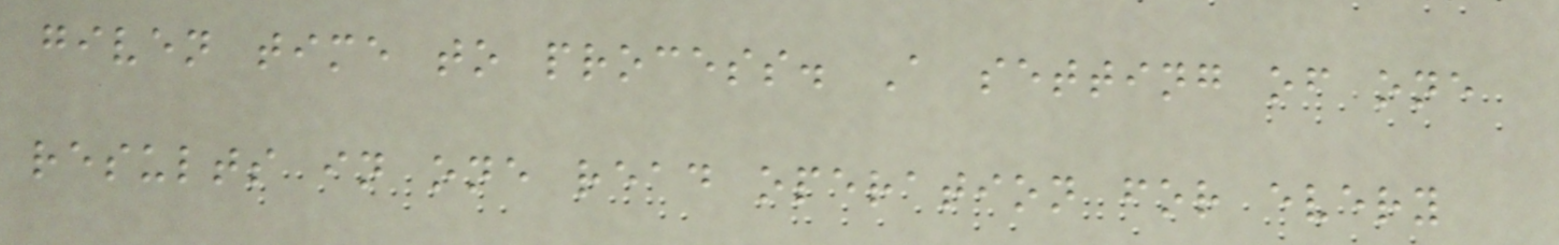given time to process. A setting of one
results in one read operation for every
